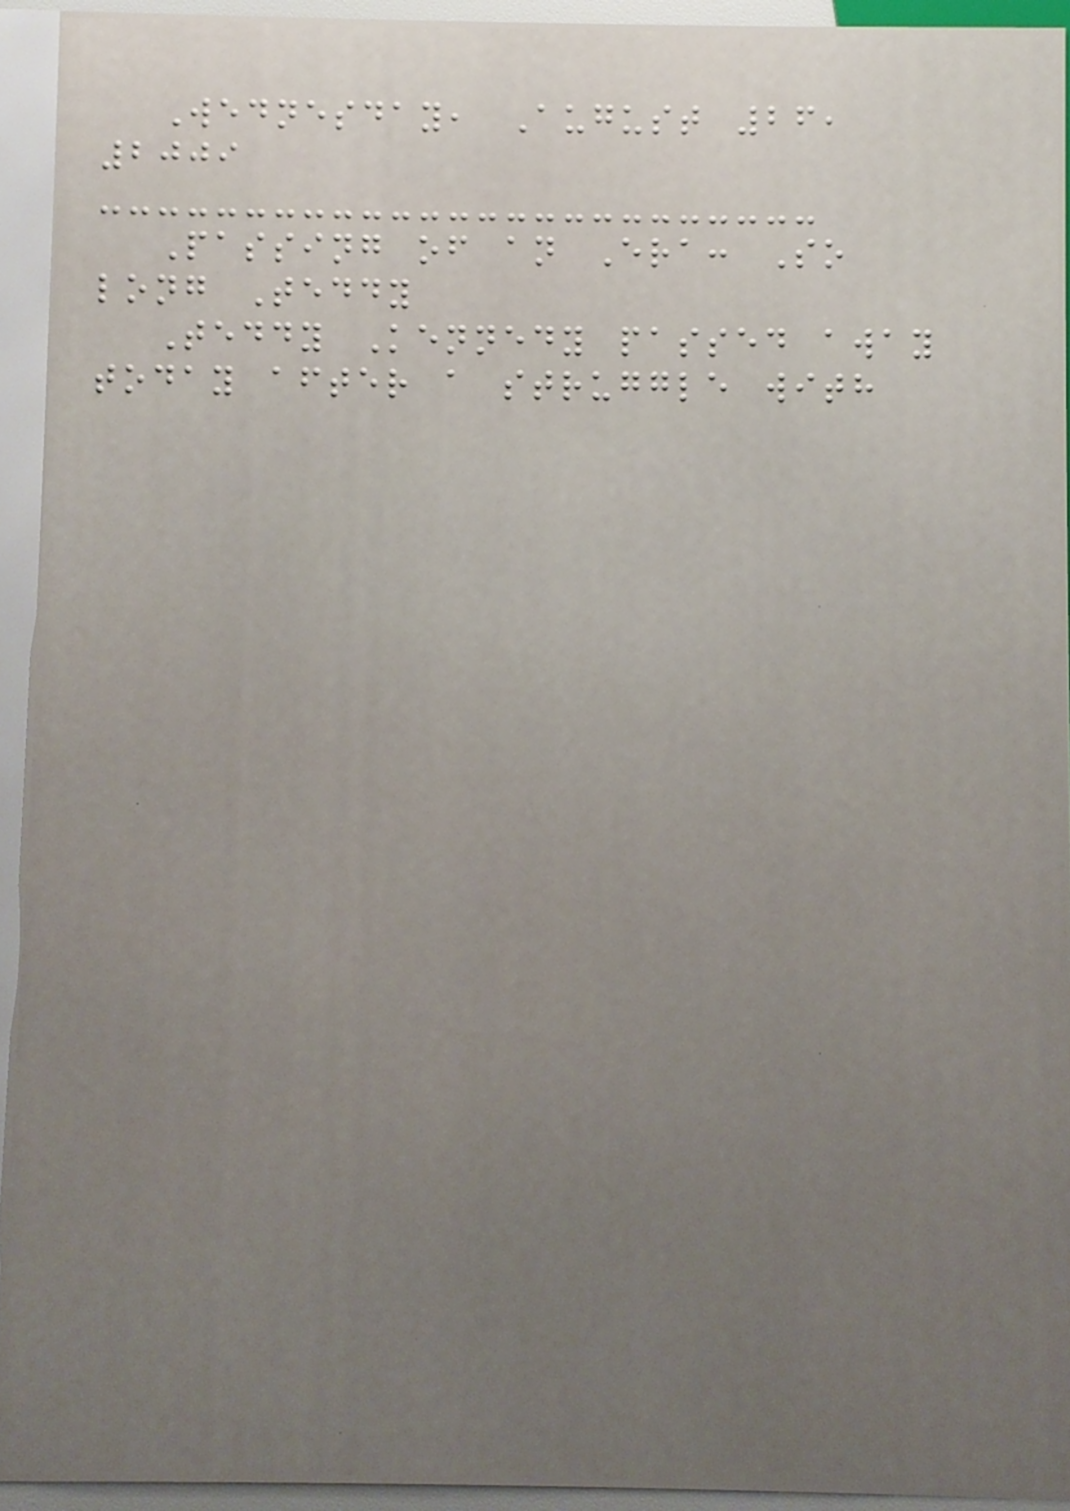Wednesday, August 26,
2009
Passing of an Era: So
long Teddy
Teddy Kennedy passed away
today after a struggle with
